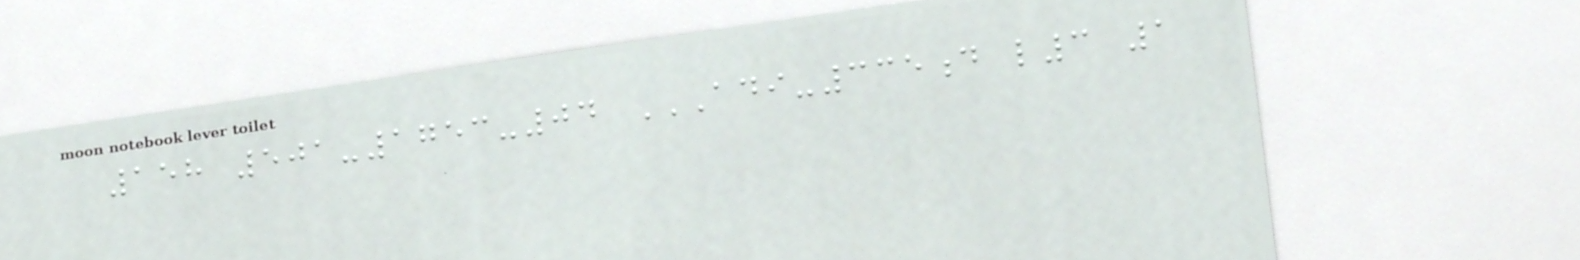158 501-1753-04 ADI-335D L3 1
